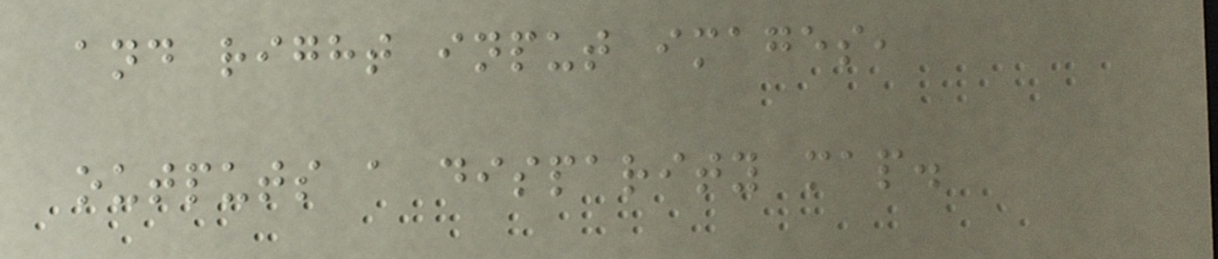and right input images,
outputs a disparity map.
